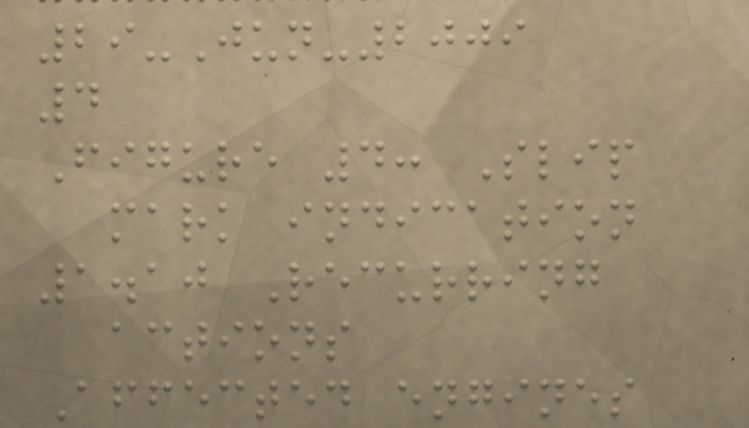29-Jun-2009
4
Figure 4: Slip
mark indication
1.10 Recurring
actions
Affected engines
